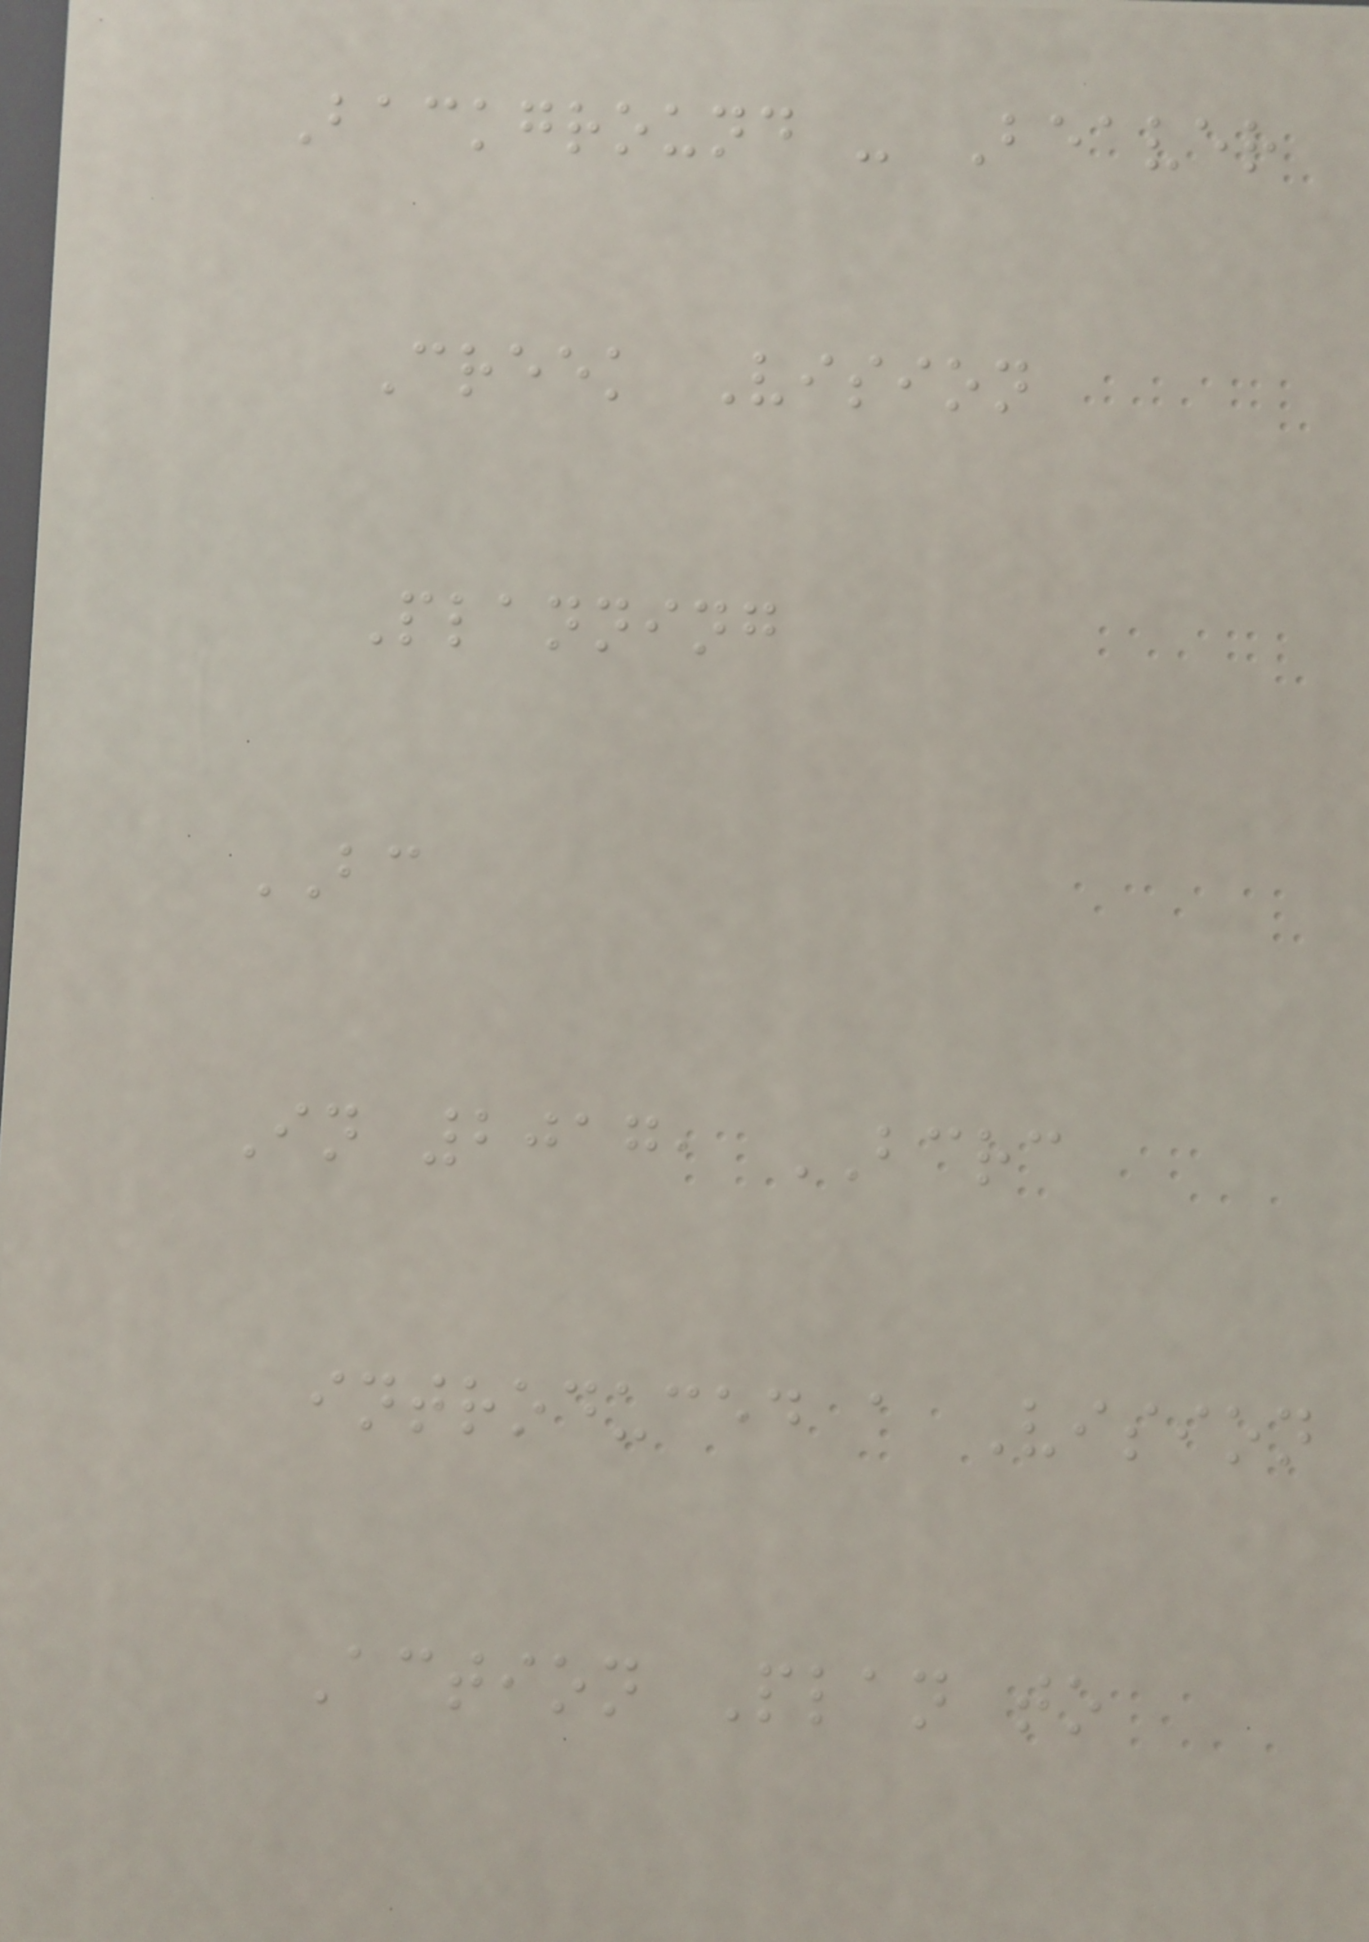Background - Beaver
Creek Vision
Planning
BC
In 2017, BCRC
introduced a Vision
Action Plan to
